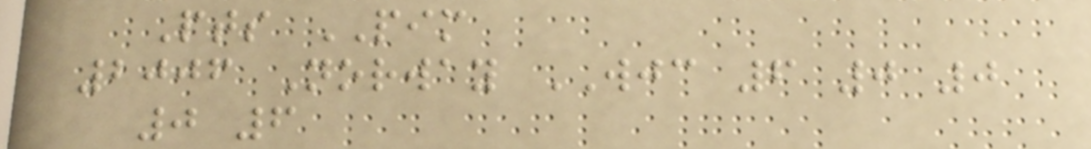Pts PIM
2006 Norway WJC 6 0 0
0 6
